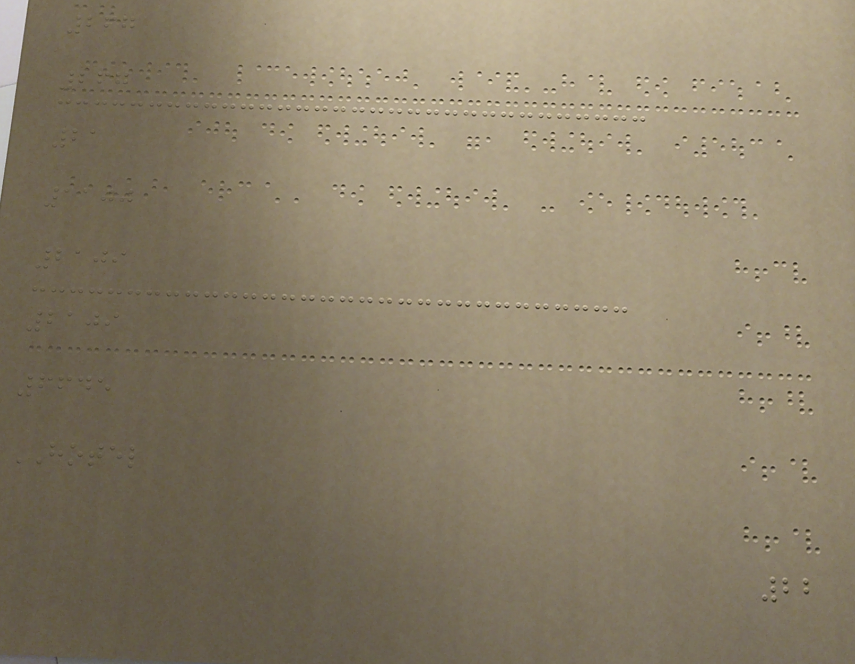267
267
21
1100
2109
2109
6645
HOTEL
22
